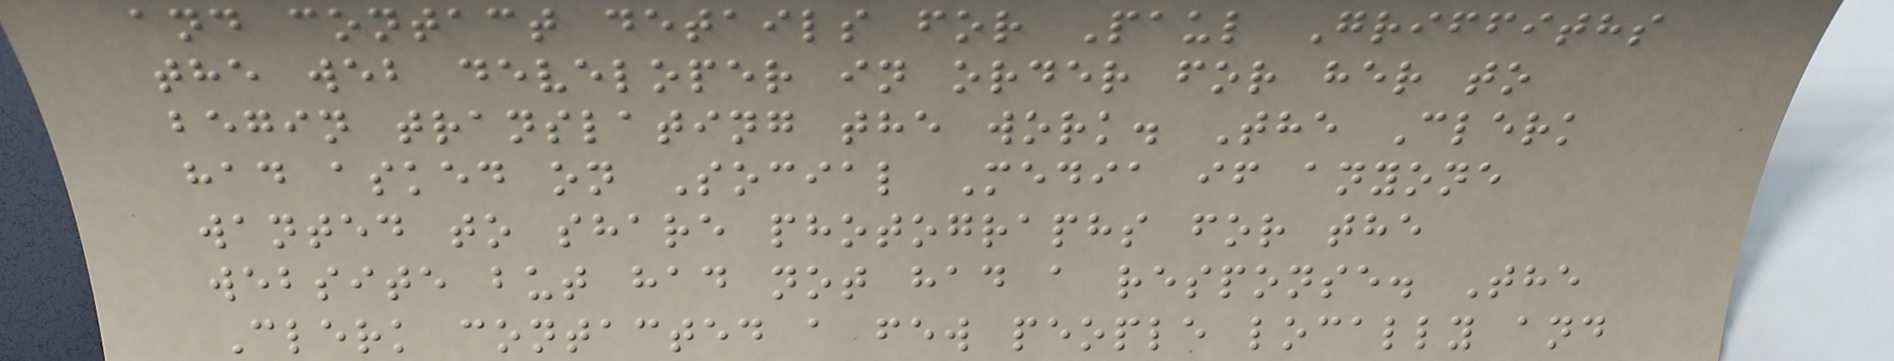and contact details for Paul Griffiths
the web developer in order for her to
begin translating the work. The Clerk
had asked on Social Media if anyone
wanted to share photographs for the
website but had not had a response. The
Clerk contacted a few people locally and
